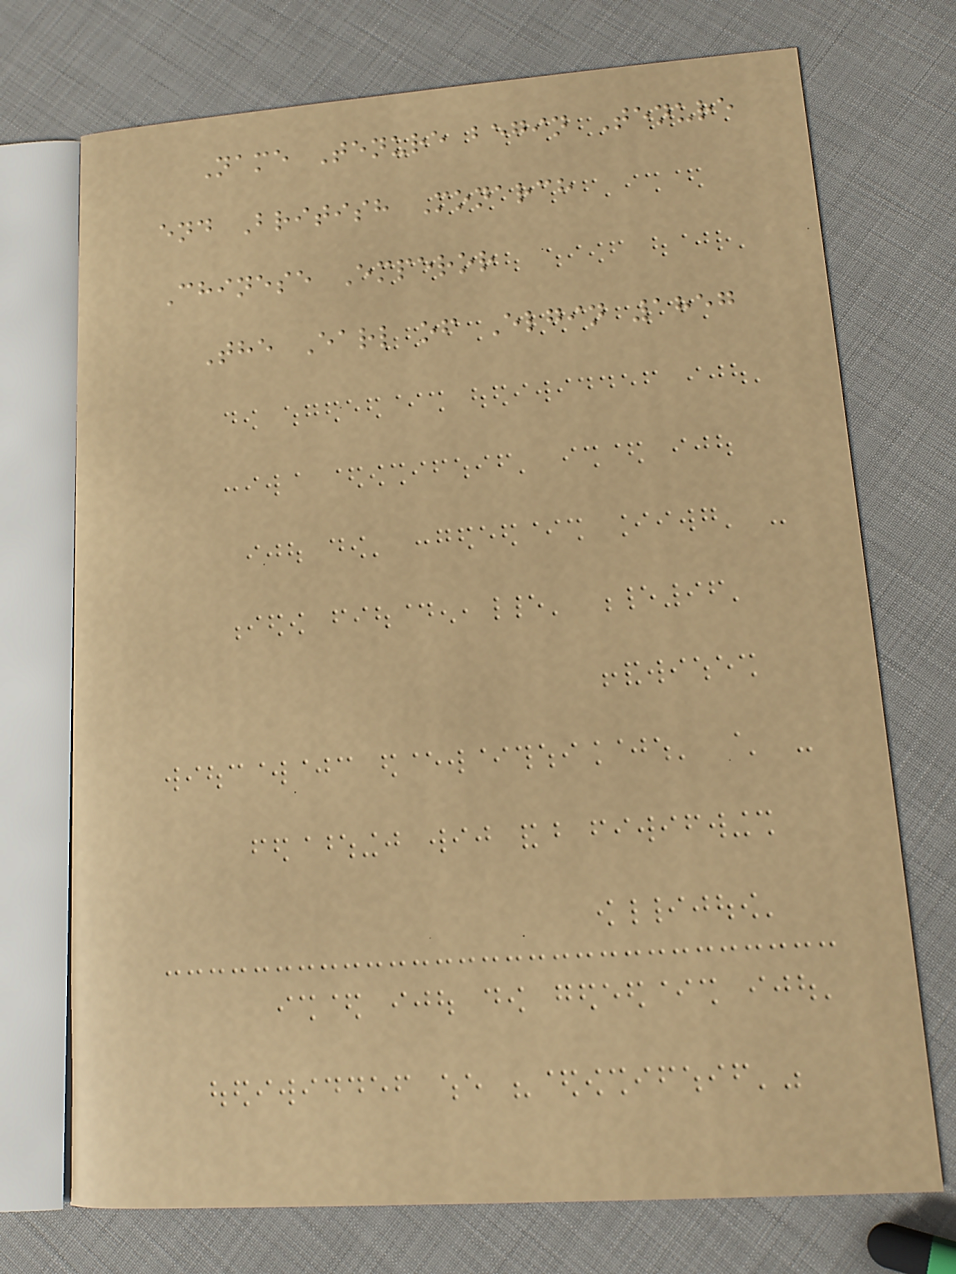Name Tenure begin Tenure
end British Monarch
Chinese Emperor
The Earl of Elgin 1857
